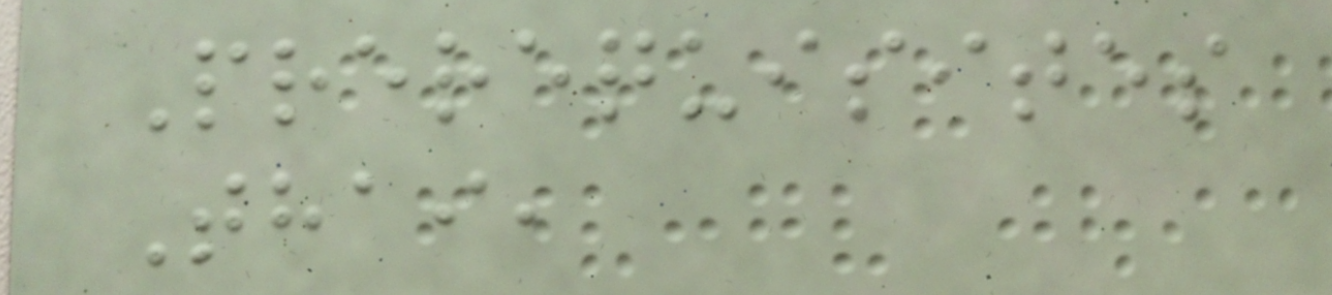Prerequisites
Thai,
